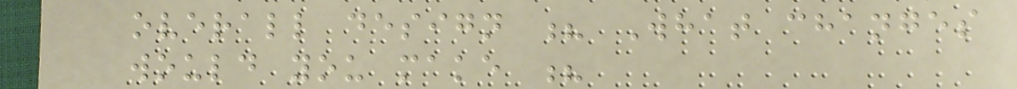overall design ? What changes
would you make ?
